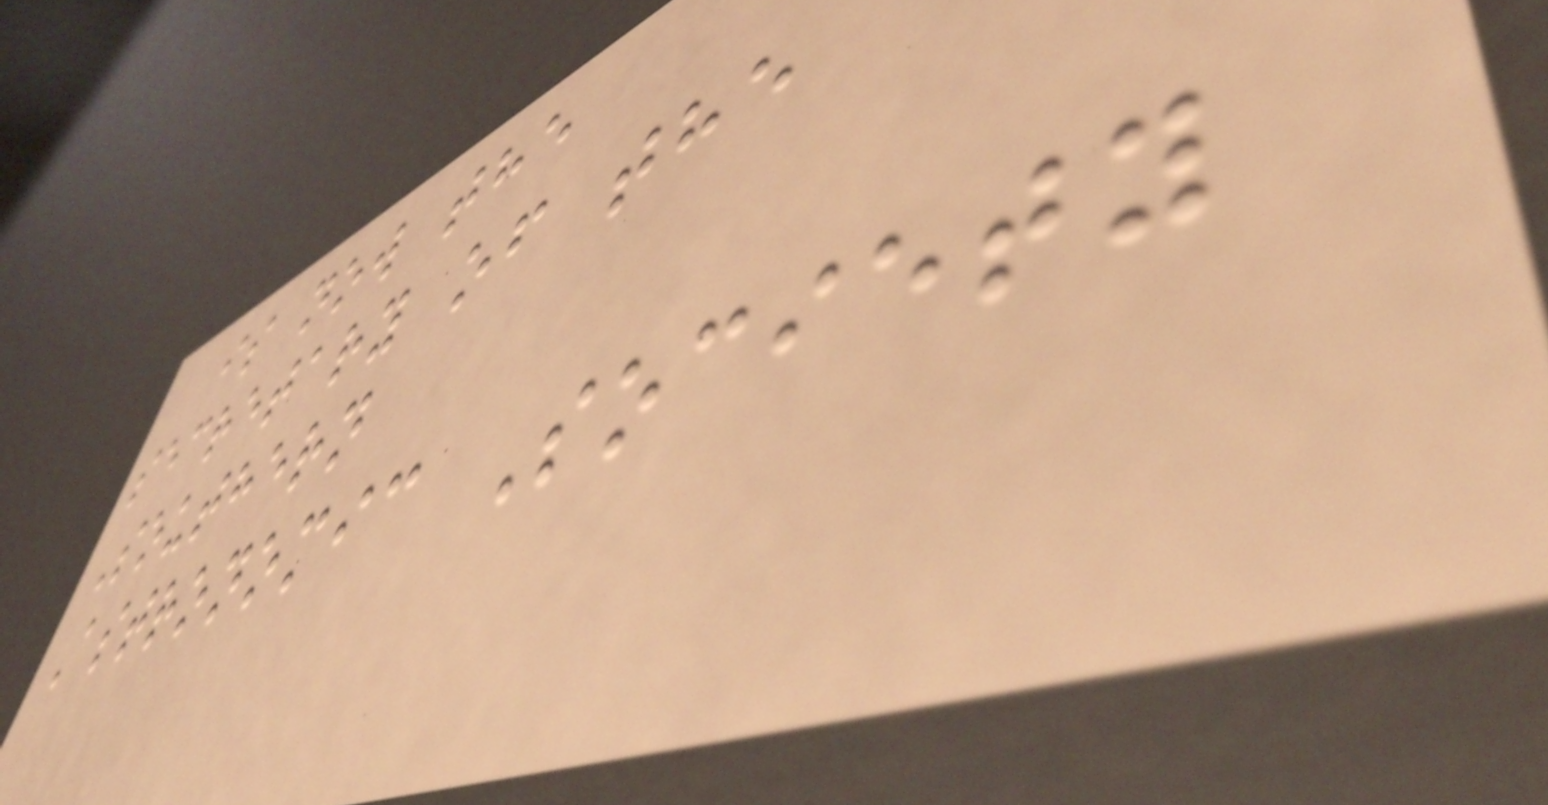is now the
secretary of the
Southern
Astronomic Society
